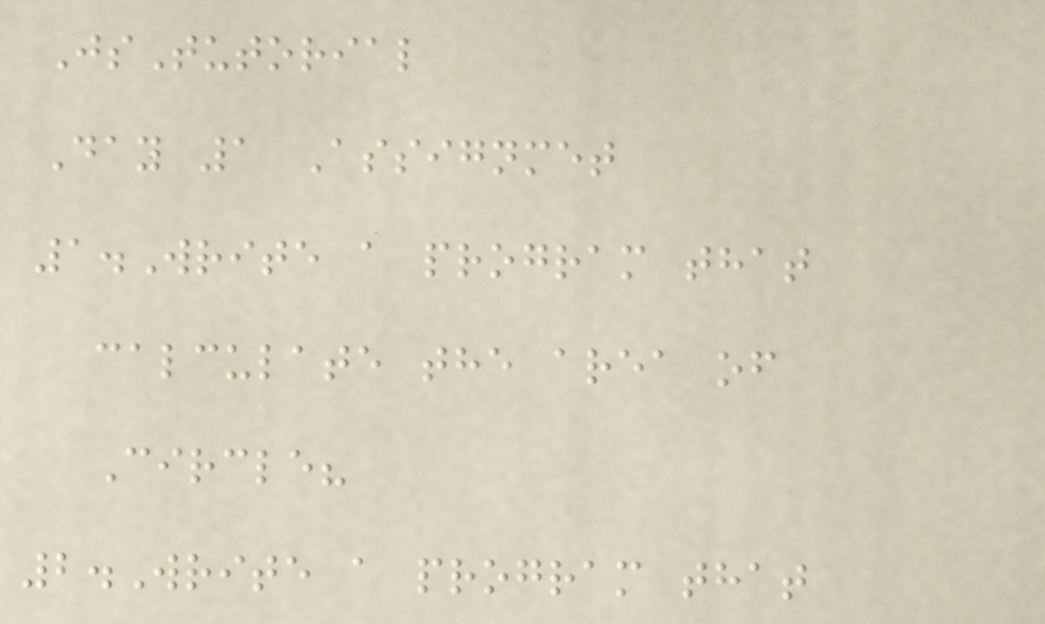JsTutorial
Day 1 Assignmet
1.Write a program that
calculate the area of
Circle?
2.Write a program that
